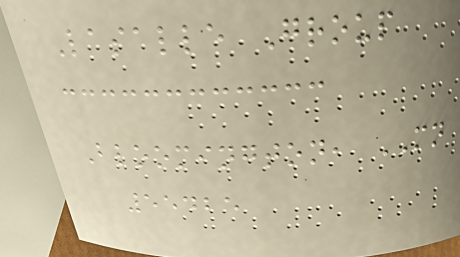Lasalle Group
Bloomington, MN
55425
